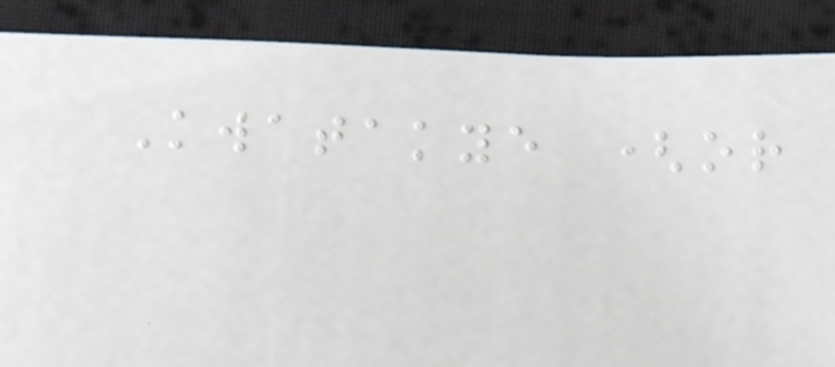Kwatakye (or
